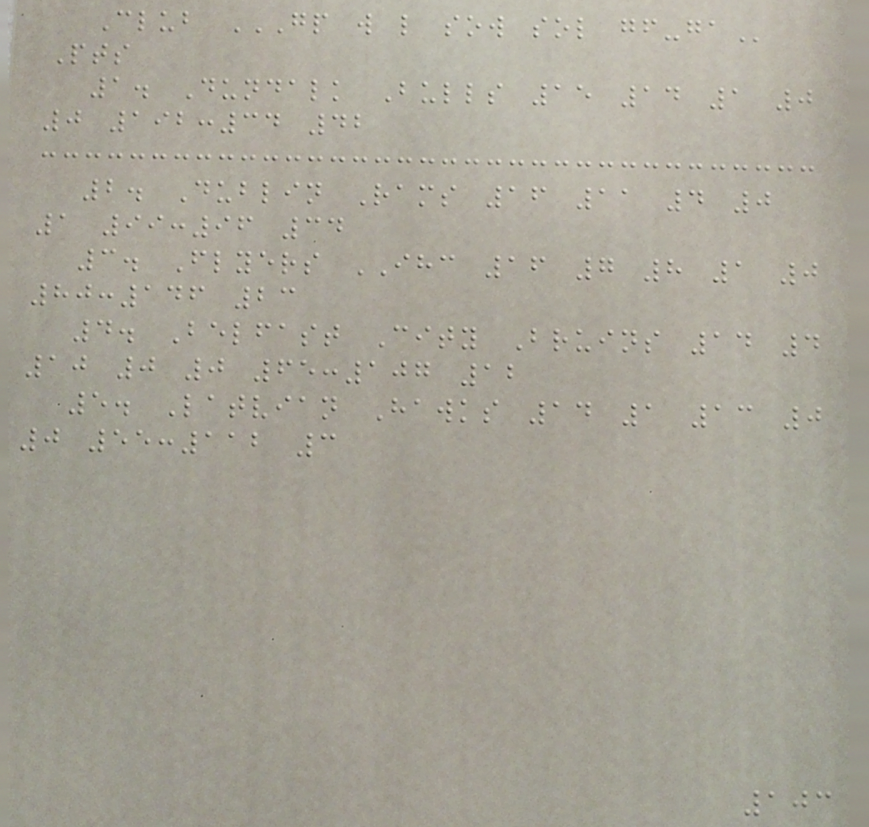Club GP W L SOW SOL GF-GA
Pts
1. Dundalk Bulls 15 14 1 0
0 192:34 42
2. Dublin Rams 16 11 4 0
1 99:96 34
3. Flyers IHC 16 7 8 1 0
80:146 23
4. Belfast City Bruins 14 4
10 0 0 65:107 12
5. Latvian Hawks 14 1 13 0
0 55:112 3
103
